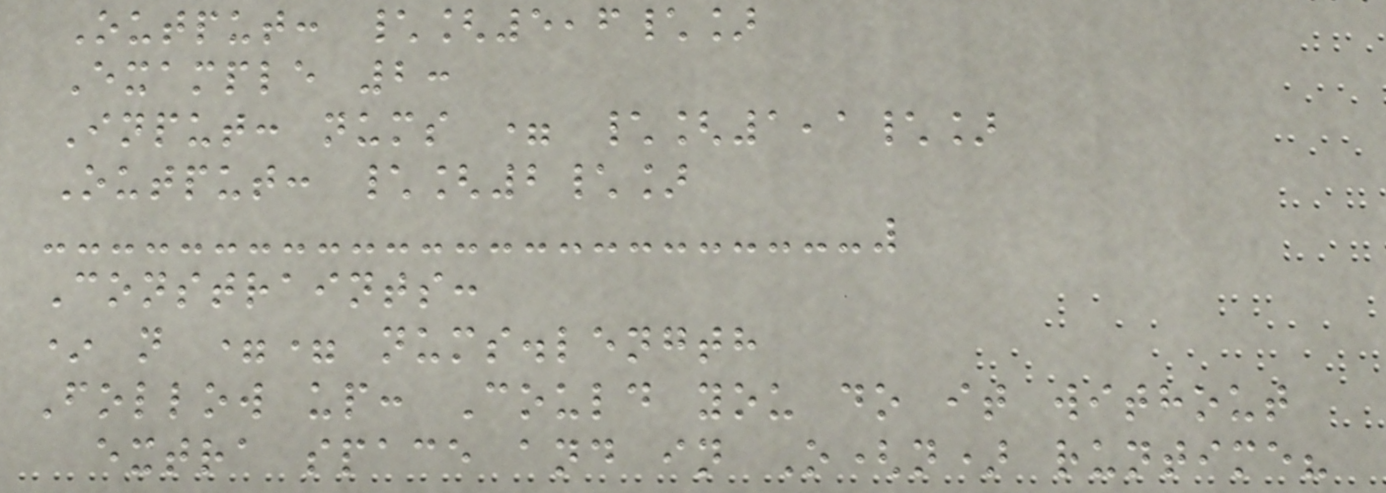Output: \[5,6\]
Example 2:
Input: nums = \[1,1\]
Output: \[2\]
Constraints:
* n == nums.length
Follow up: Could you do it without
extra space and in O(n) runtime?
